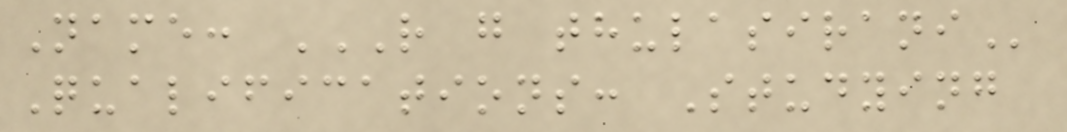Name: R G THULASIRANI
Qualifications: Studying
